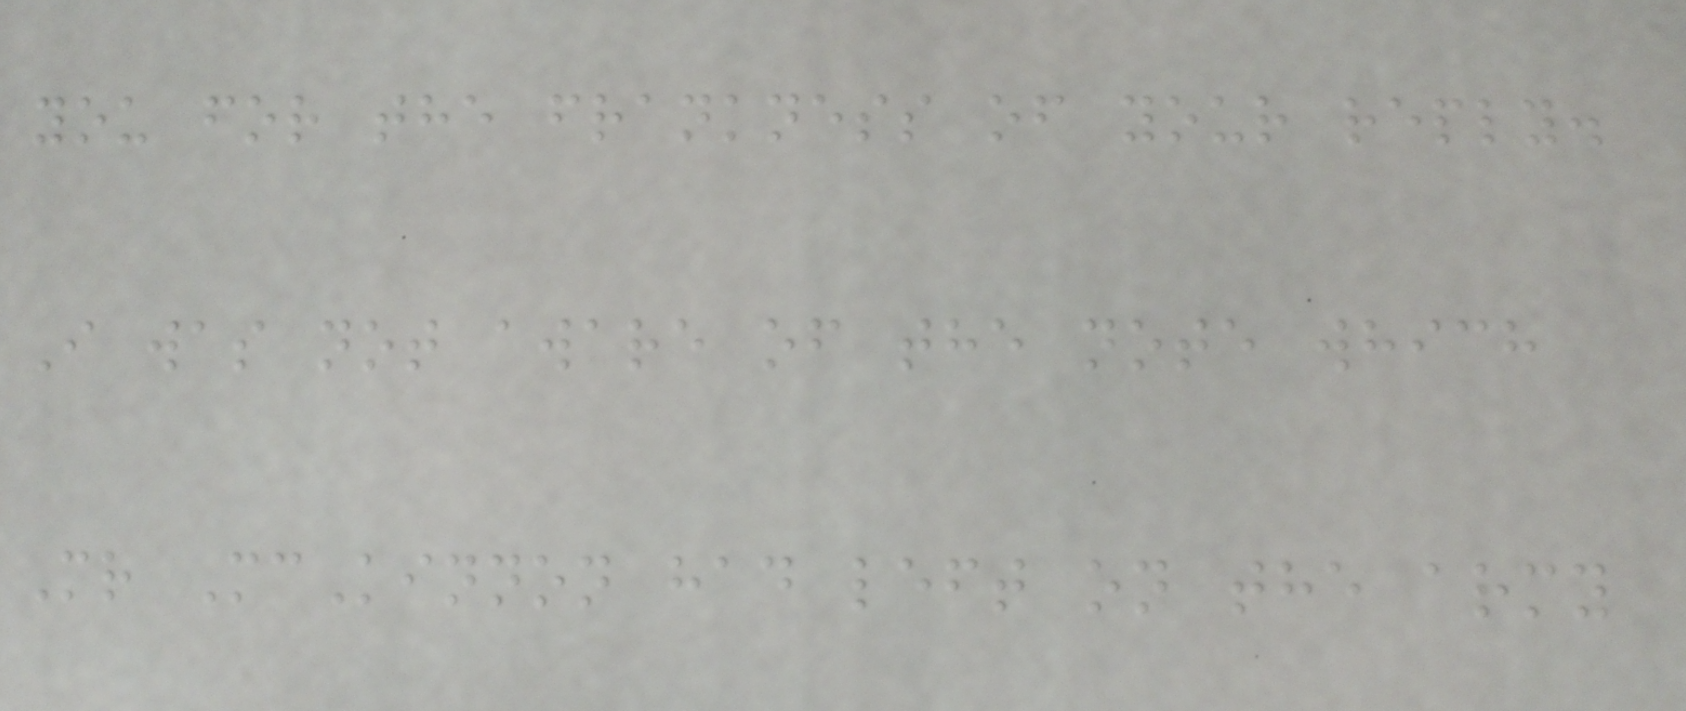you for the frankness of your reply.
I was not aware of the note which
Mr McKinnon had left on the army
